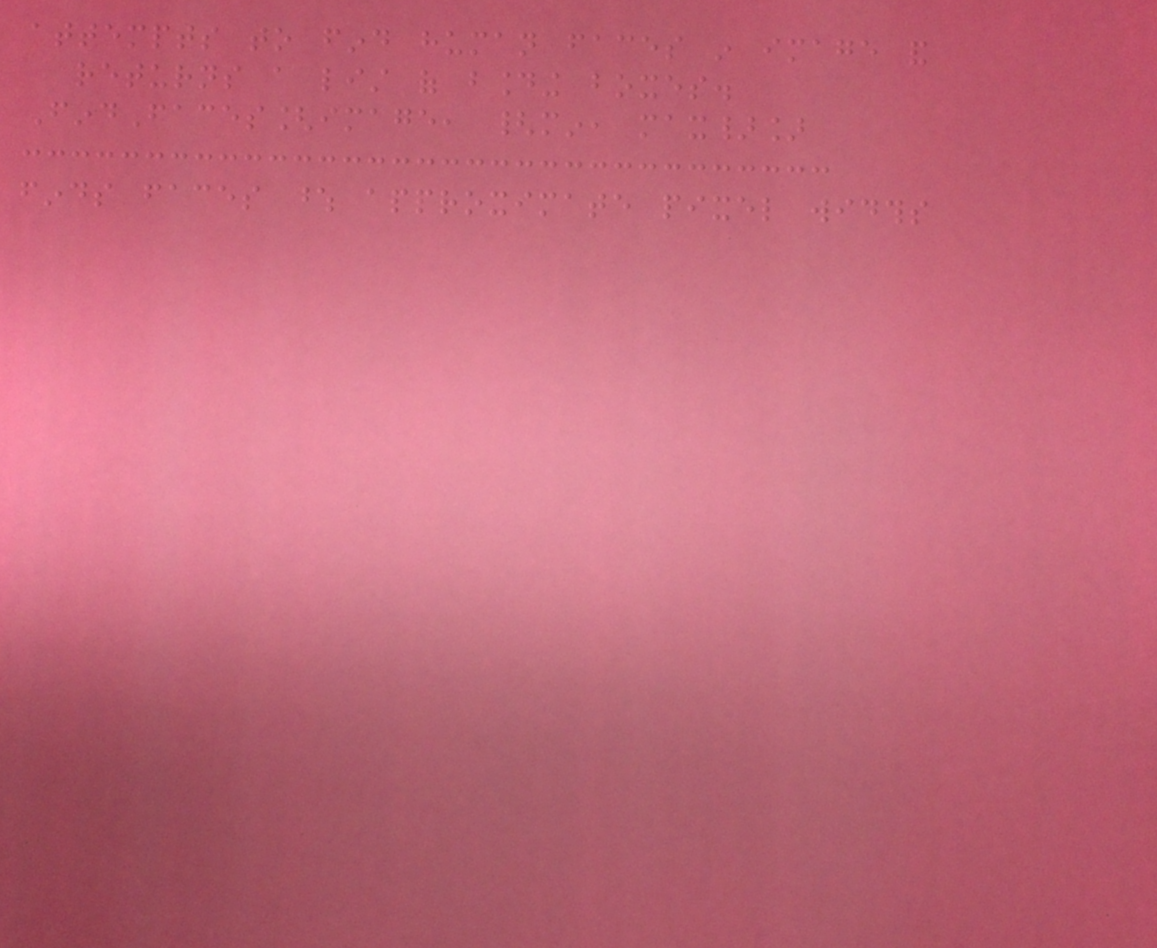attempts to find human faces in image and
returns a list of bounding boxes.
FindFaces[image, {min, max}]
finds faces whose approximate pixel widths
